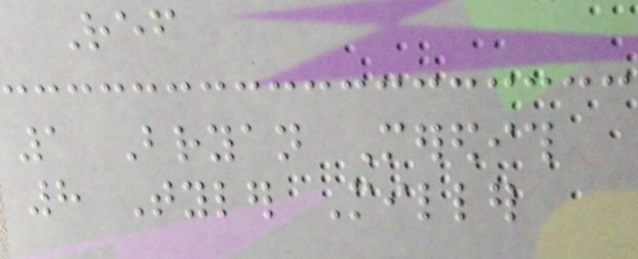Ref
1 Bryan Meredith
8 Tyler Miller
